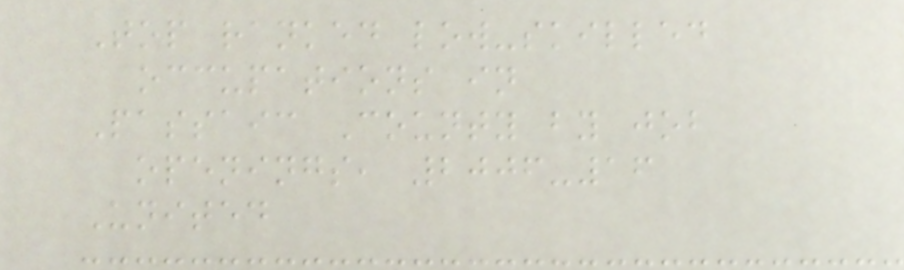Top ranked low-skilled
occupations in
Passaic County by job
openings, 2006-16
United
